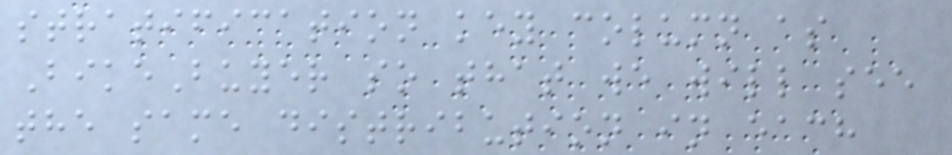stratification key column as
BikeBuyer so that we will see
the same distribution in each
